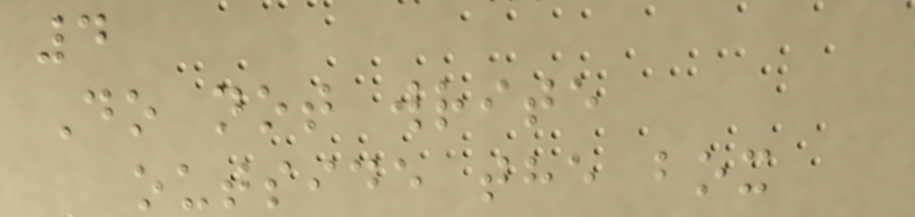4
Do not write
outside the box
